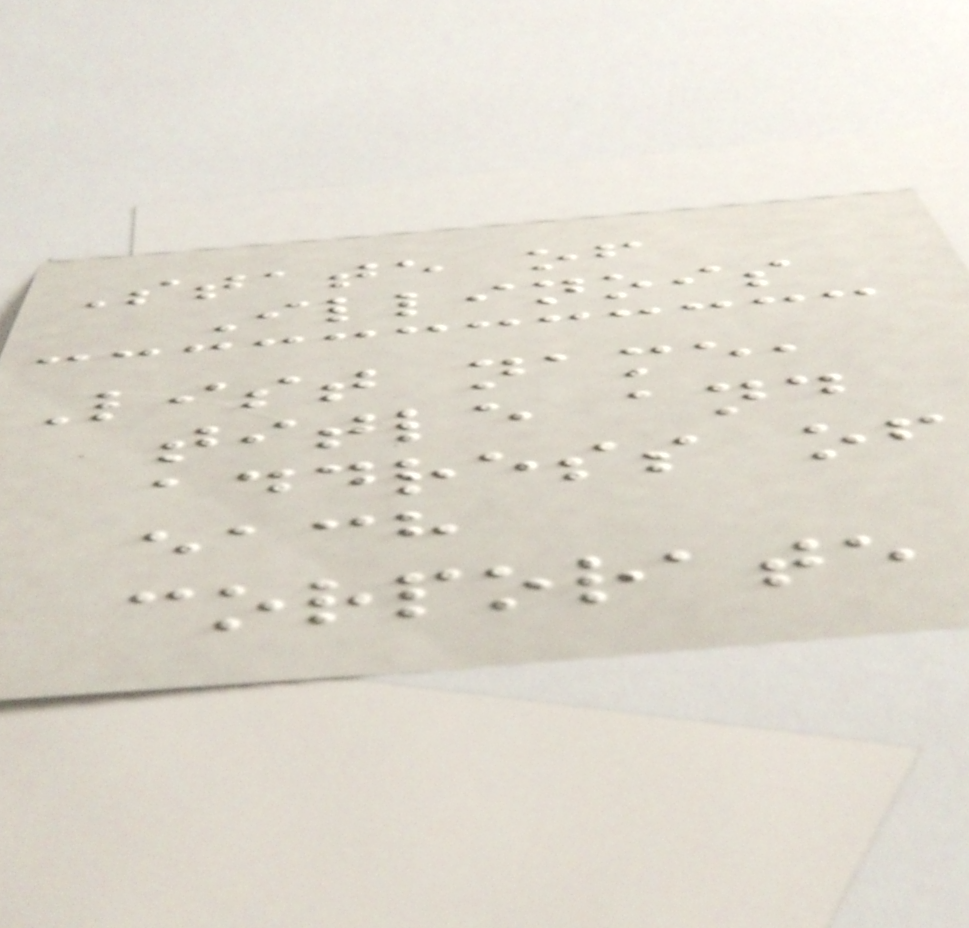State of
Illinois
List name,
title and
address of
each
corporate
